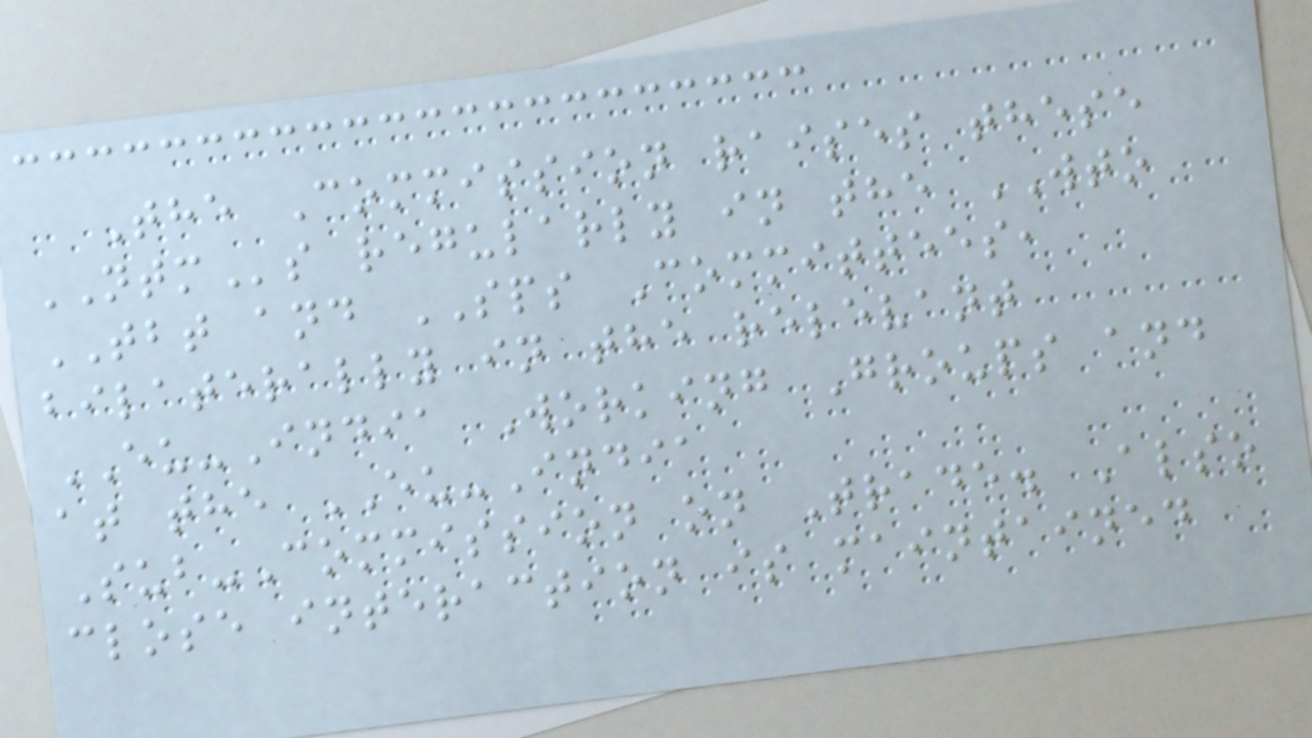The Commission raises these
NTMs regularly in the WTO
TBT and SPS Committees,
bilaterally in the relevant
EU-India Working Groups and
at the EU-India
Sub-Commission on Trade. Also
close interaction is maintained
